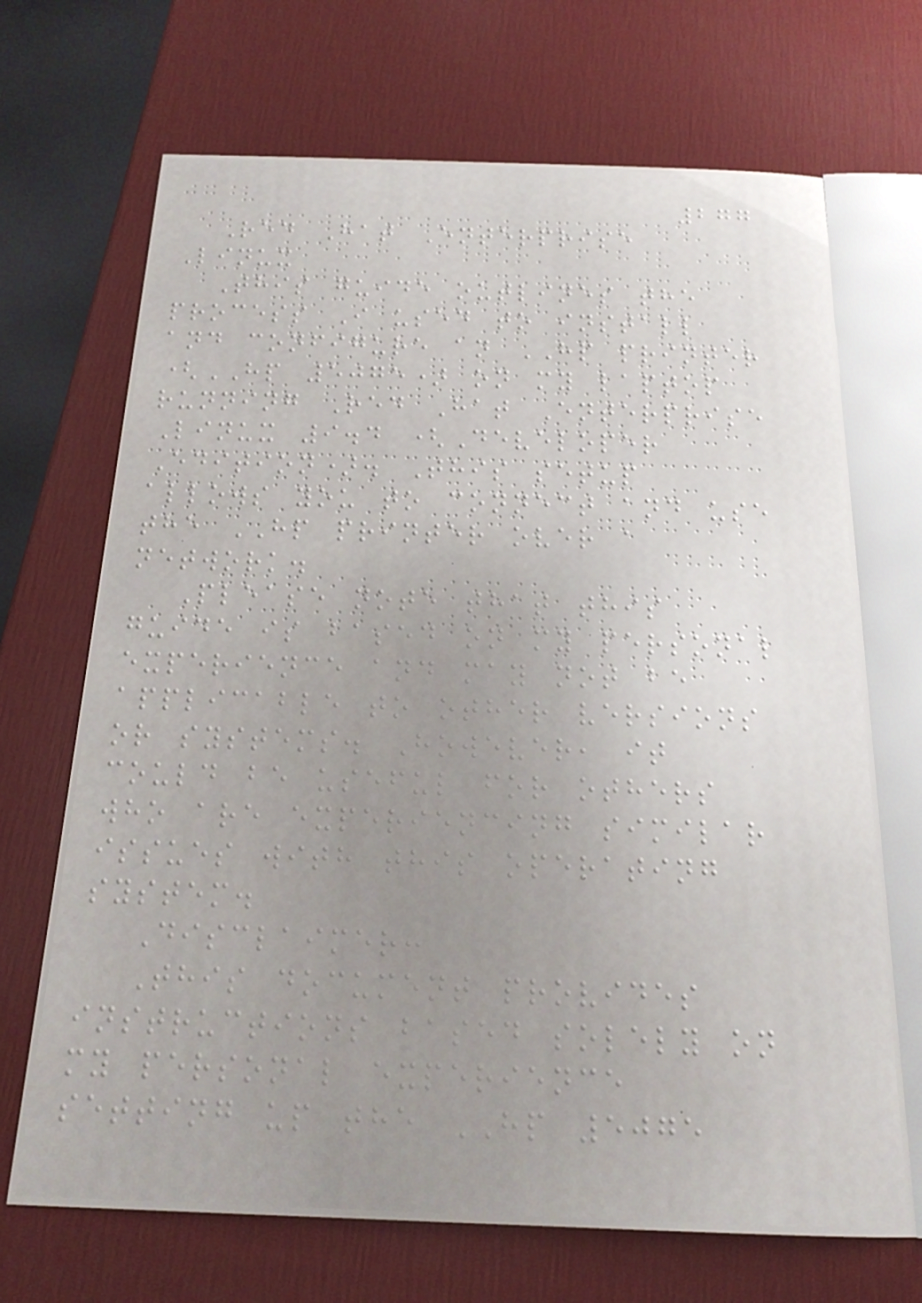277
Red Hat Enterprise
Linux
This guide outlines the
process I used to install
and configure an HP printer
(HP 5075) on my laptop
running Red Hat Enterprise
Linux 9.4 (Developer
Edition). This setup
allows you to connect and use
the HP printer over a
network.
Please note that this
guide is based on my personal
experience and may not be
applicable to other versions
or systems. However, it
could be useful for others
who are experiencing similar
issues with this operating
system.
Disclaimer:
This document provides
instructions based solely on
my personal experience
setting up the HP 5075
